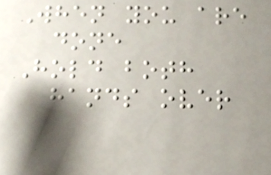When you are
done
Hold both
hands over
